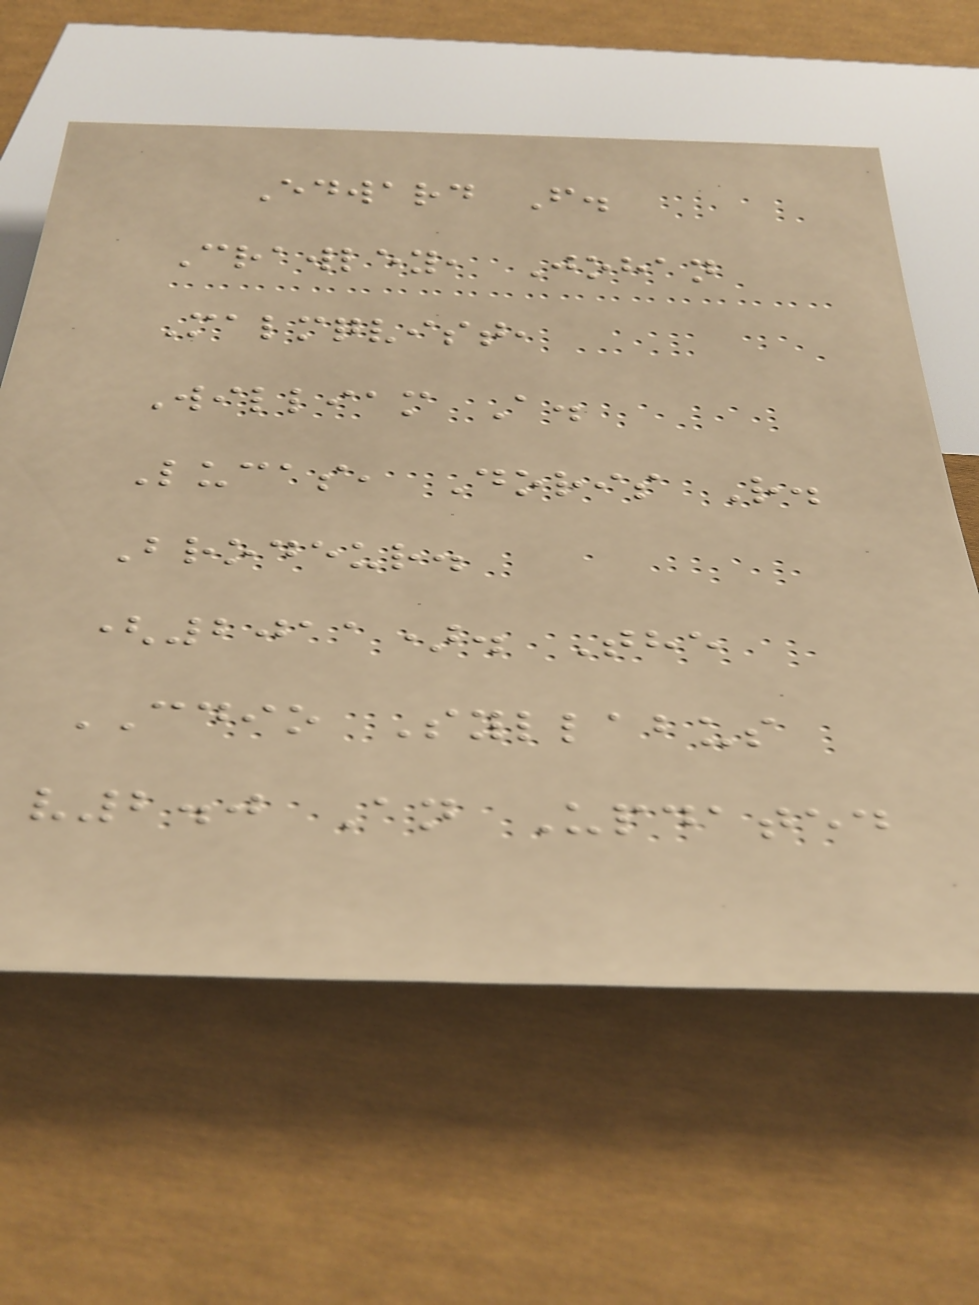Edward F.
Crawley, Johan
Malmqvist,
William A.
Lucas, Doris R.
Brodeur.
(2011). The
CDIO Syllabus
v2.0 An Updated
